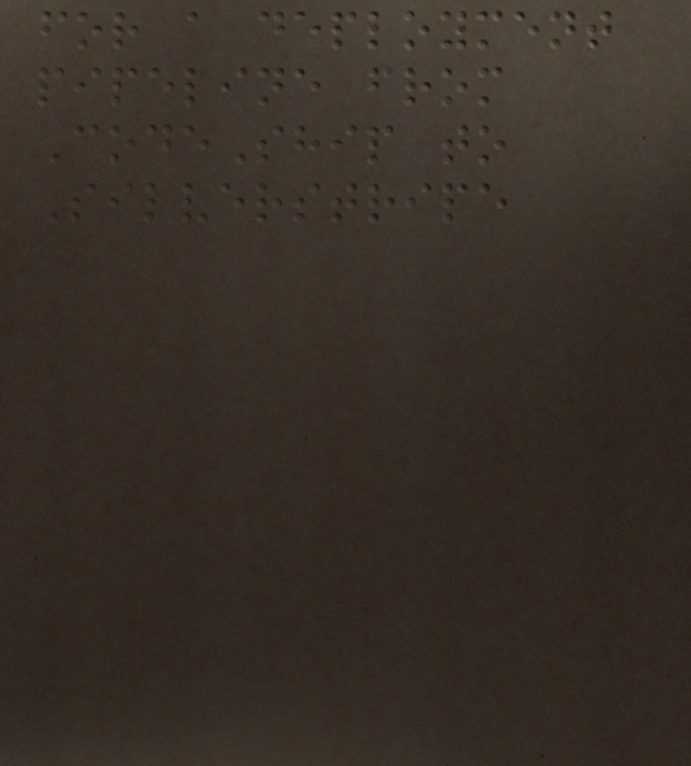for a deployment
pipeline from
CodeShip to
Silverstripe
